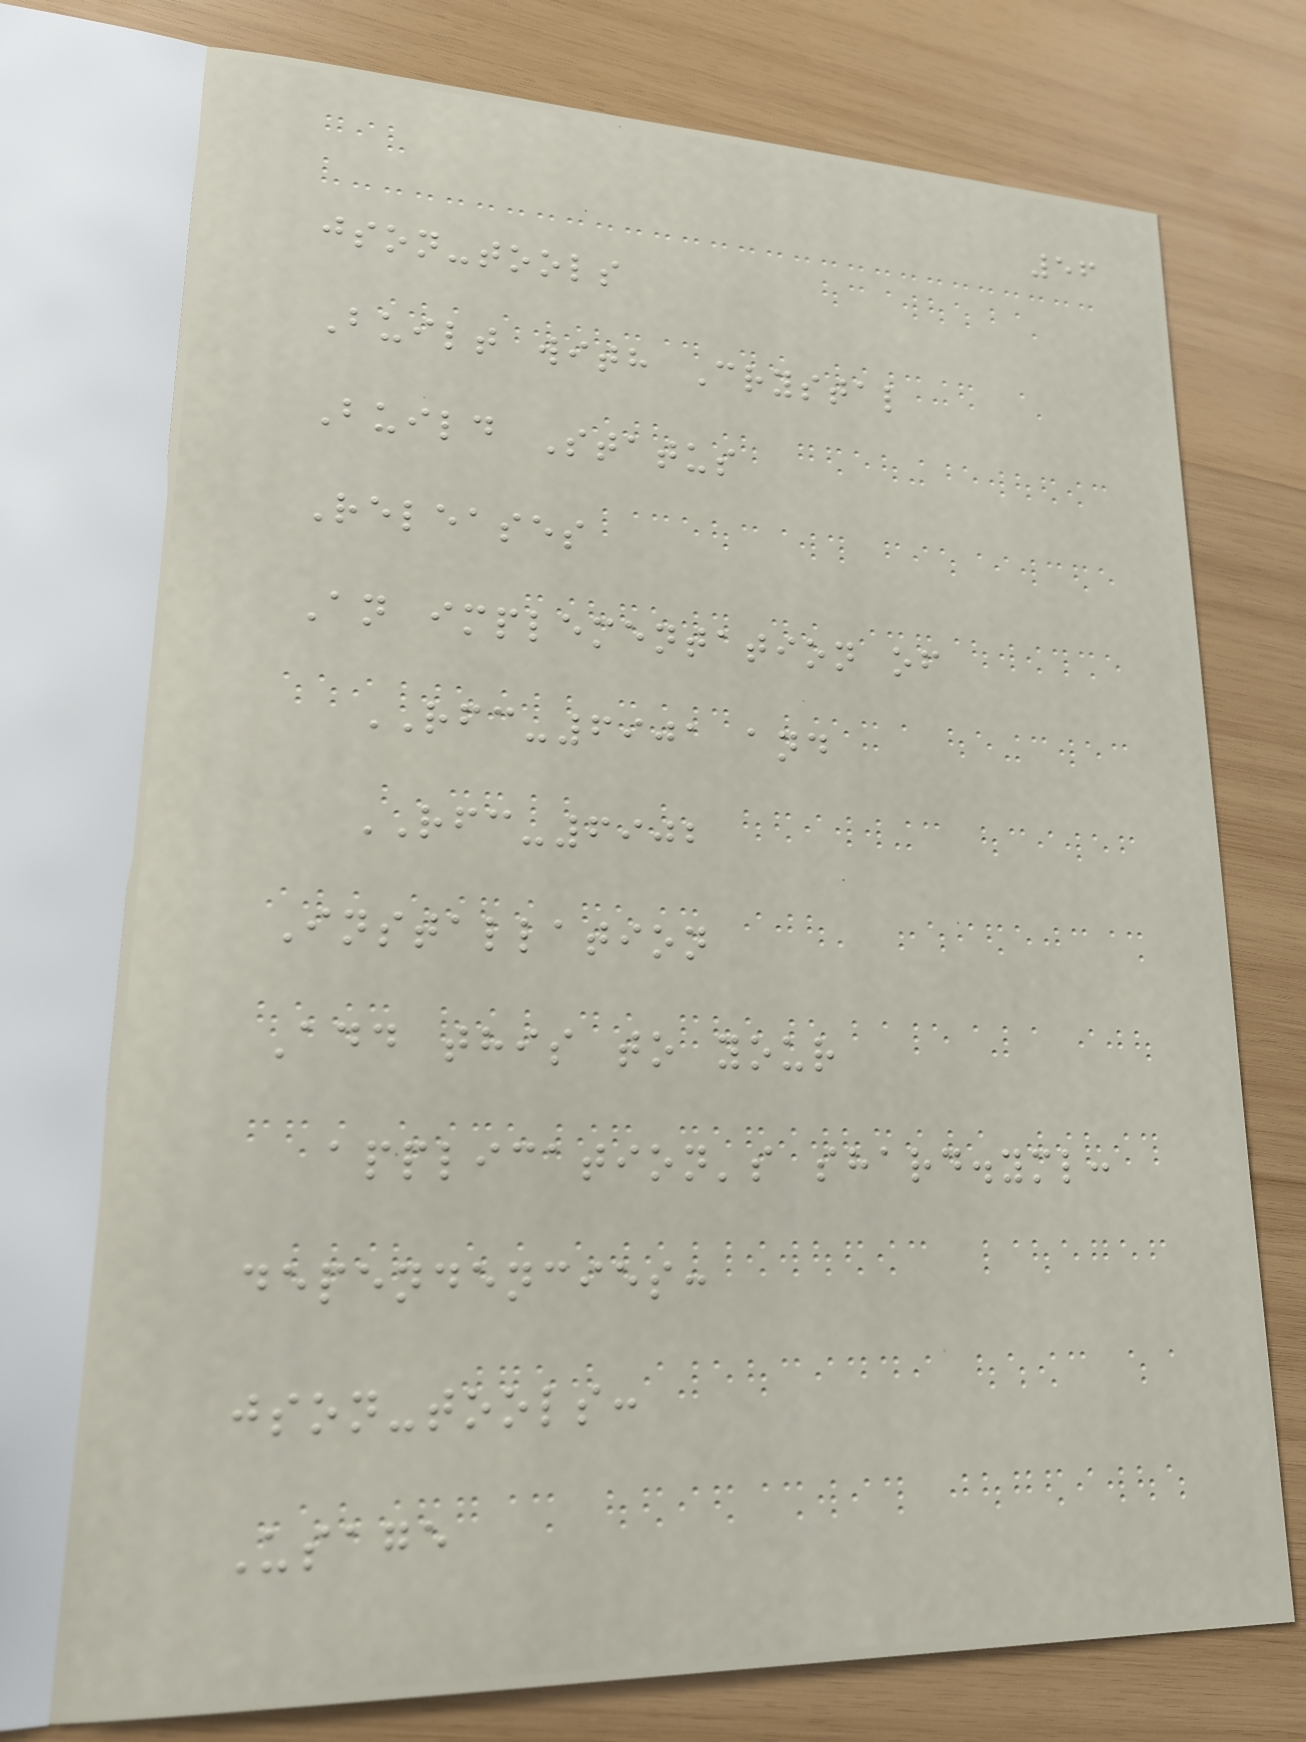56
json-tools
Built with Crystal
Build Status
Releases
An implementation of
RFC-6901 and
RFC-6902
Installation
Add this to your
application's shard.yml:
dependencies:
json-tools:
Usage
